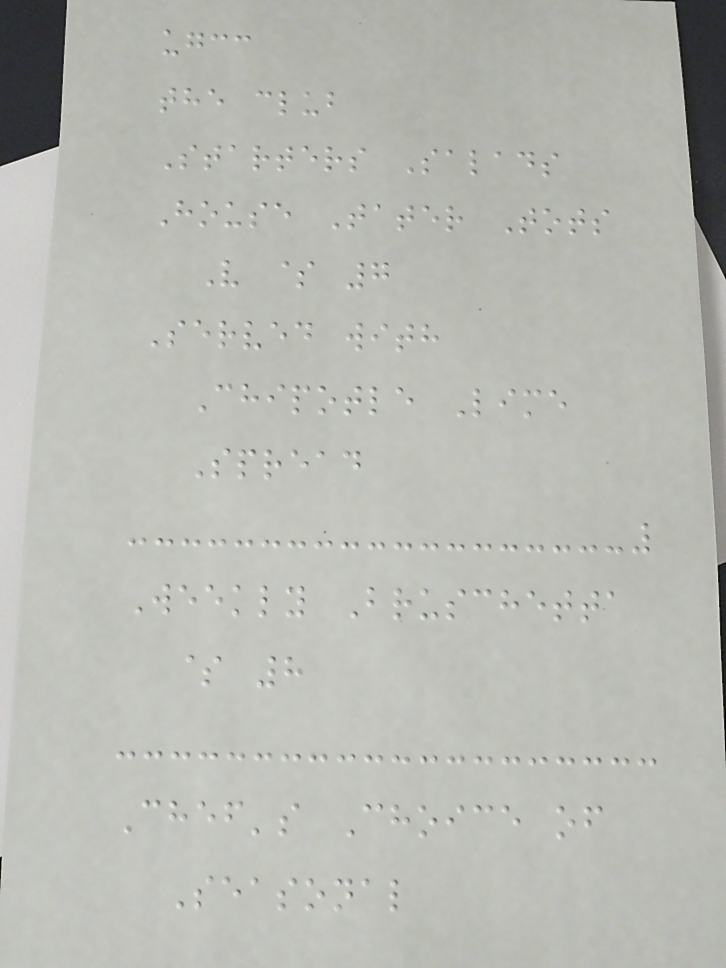ugcc
the club
Starters Salads
House Tater Tots
V $ 7
Served with
Chipotle Lime
Spread
Weekly Bruschetta
$ 8
Chef's Choice of
Seasonal
